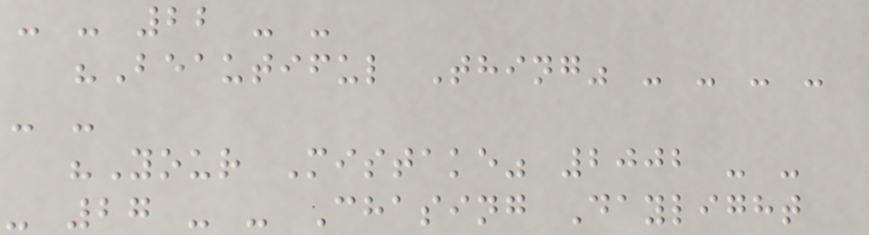- - 22 - -
"Beautiful Thing" - - - -
- -
"Your Mistake" 2002 - -
- 27 - - Chasing Daylight
